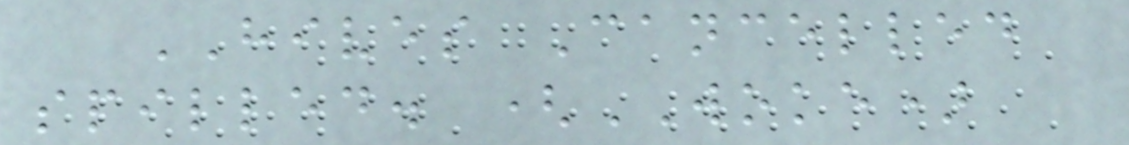HIVES Cancelled
spilled. (WOKE)
